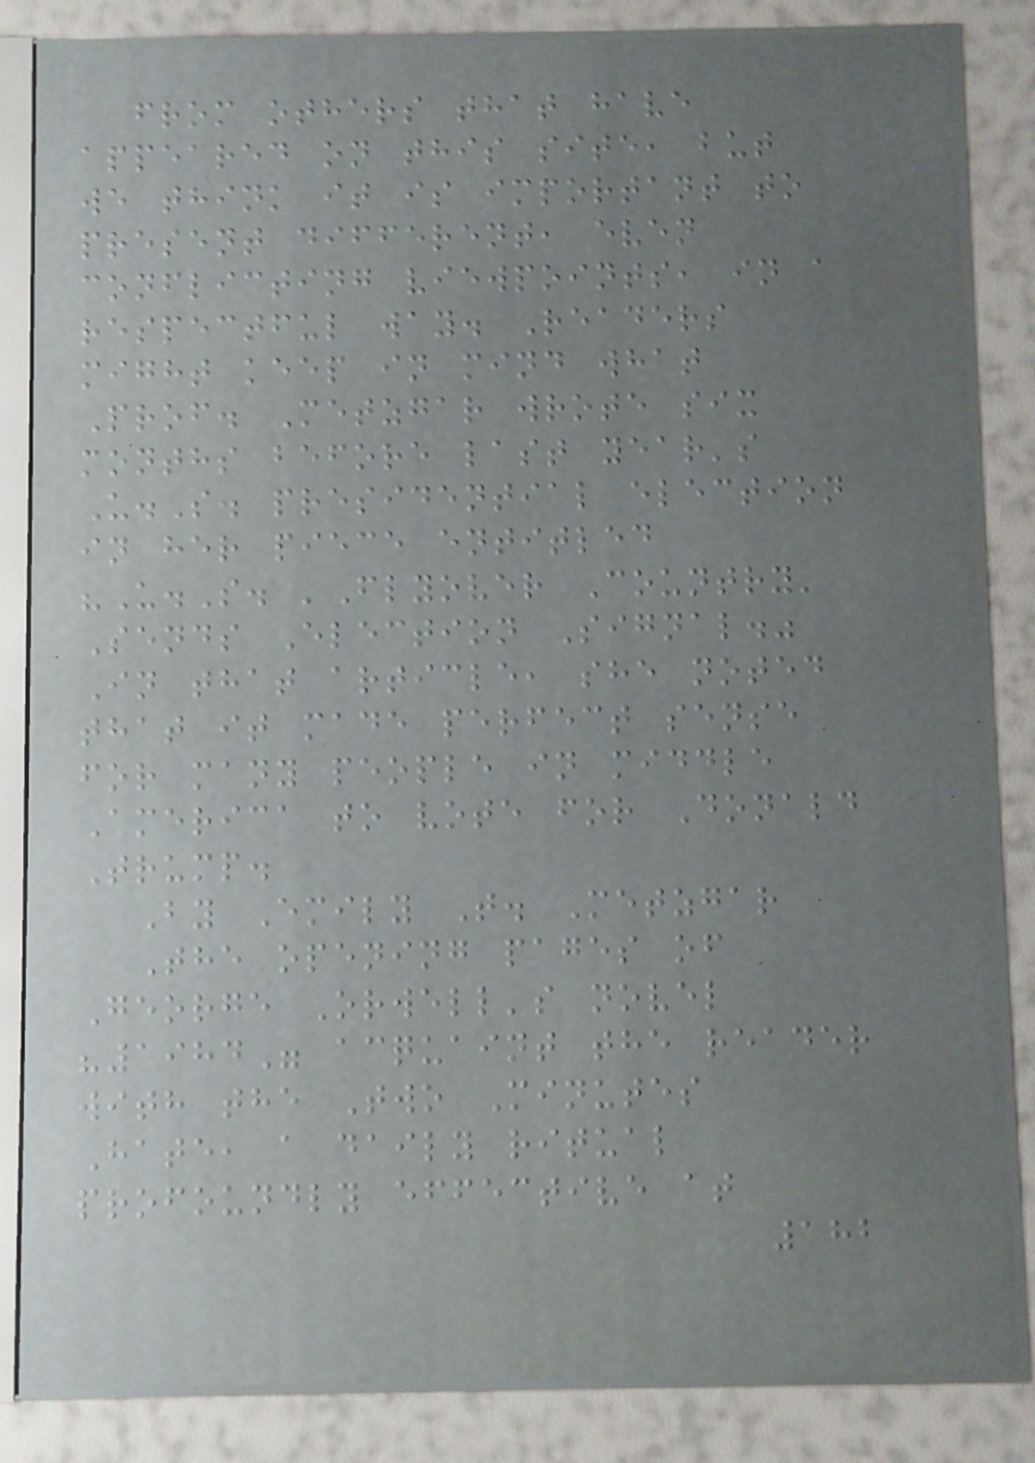from others that have
appeared on this site, but
we think it is important to
present different, even
conflicting viewpoints, in a
respectful way. Readers
might keep in mind what
Prof. Metzgar wrote six
months before last year's
U.S. presidential election
in her piece entitled
"U.S. 'Flyover Country'
Sends Election Signal."
In that article, she noted
that it made perfect sense
for many people in middle
America to vote for Donald
Trump.
By Emily T. Metzgar
The opening pages of
George Orwell's novel
"1984" acquaint the reader
with the Two Minutes
Hate, a daily ritual
profoundly effective at
182
